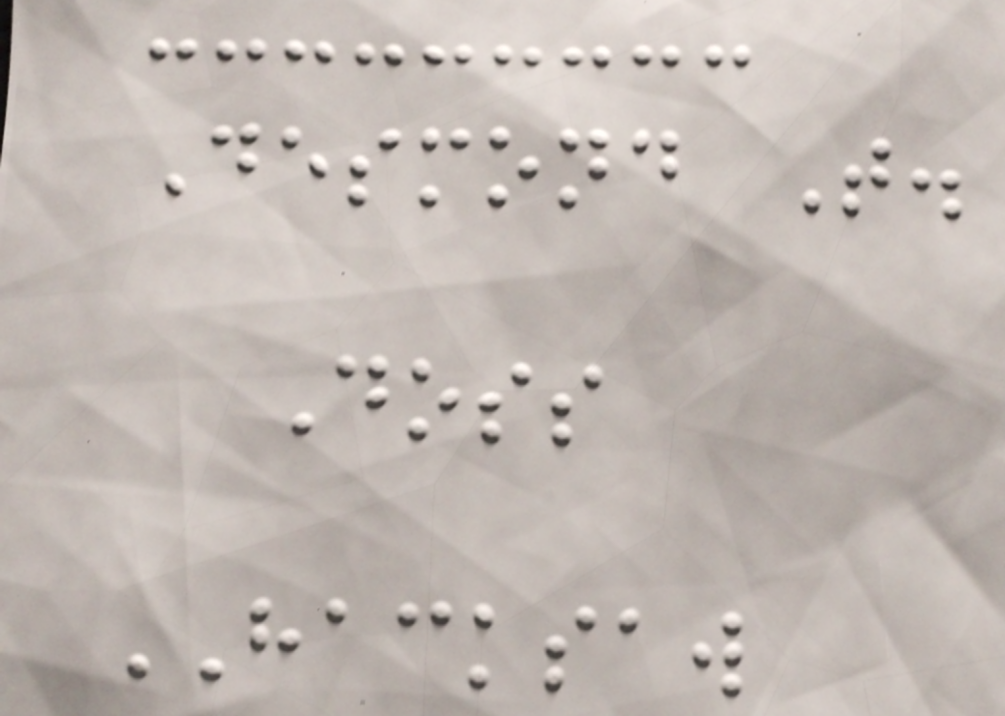Desmond T.
Doss
HACKSAW
